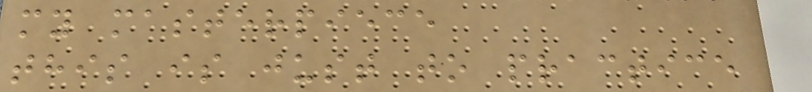my masterpiece
this is just to practice
